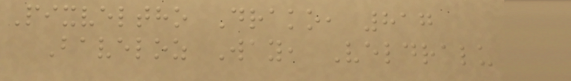Pixveltho Drako, 817
Baveloz Way, Veldralu
